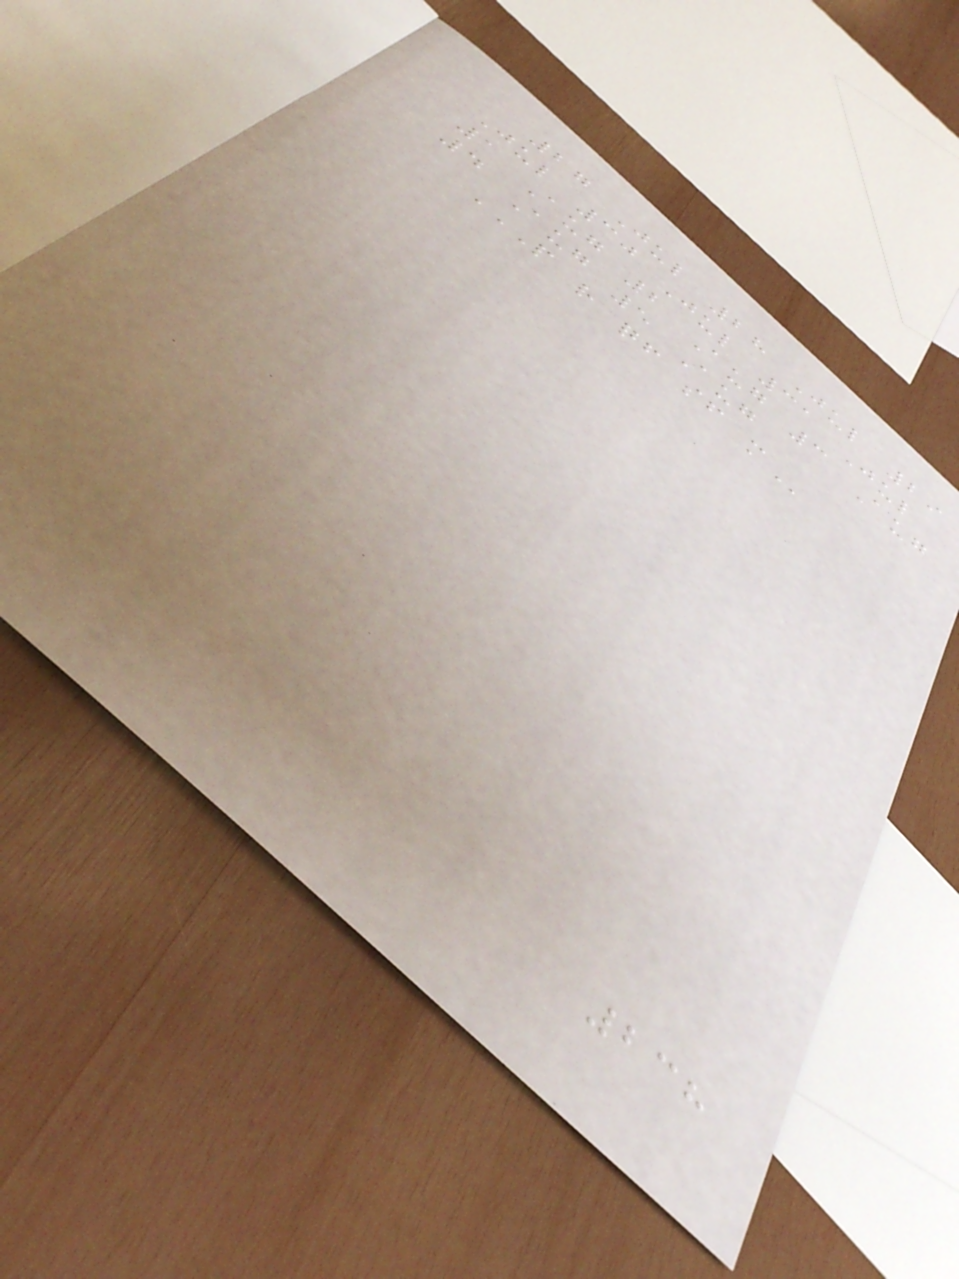27 Jul 28 Jul 29
Jul 30 Jul 31 Jul
1 Aug 2 Aug 3 Aug
4 Aug 5 Aug
P R QF SF M
238
